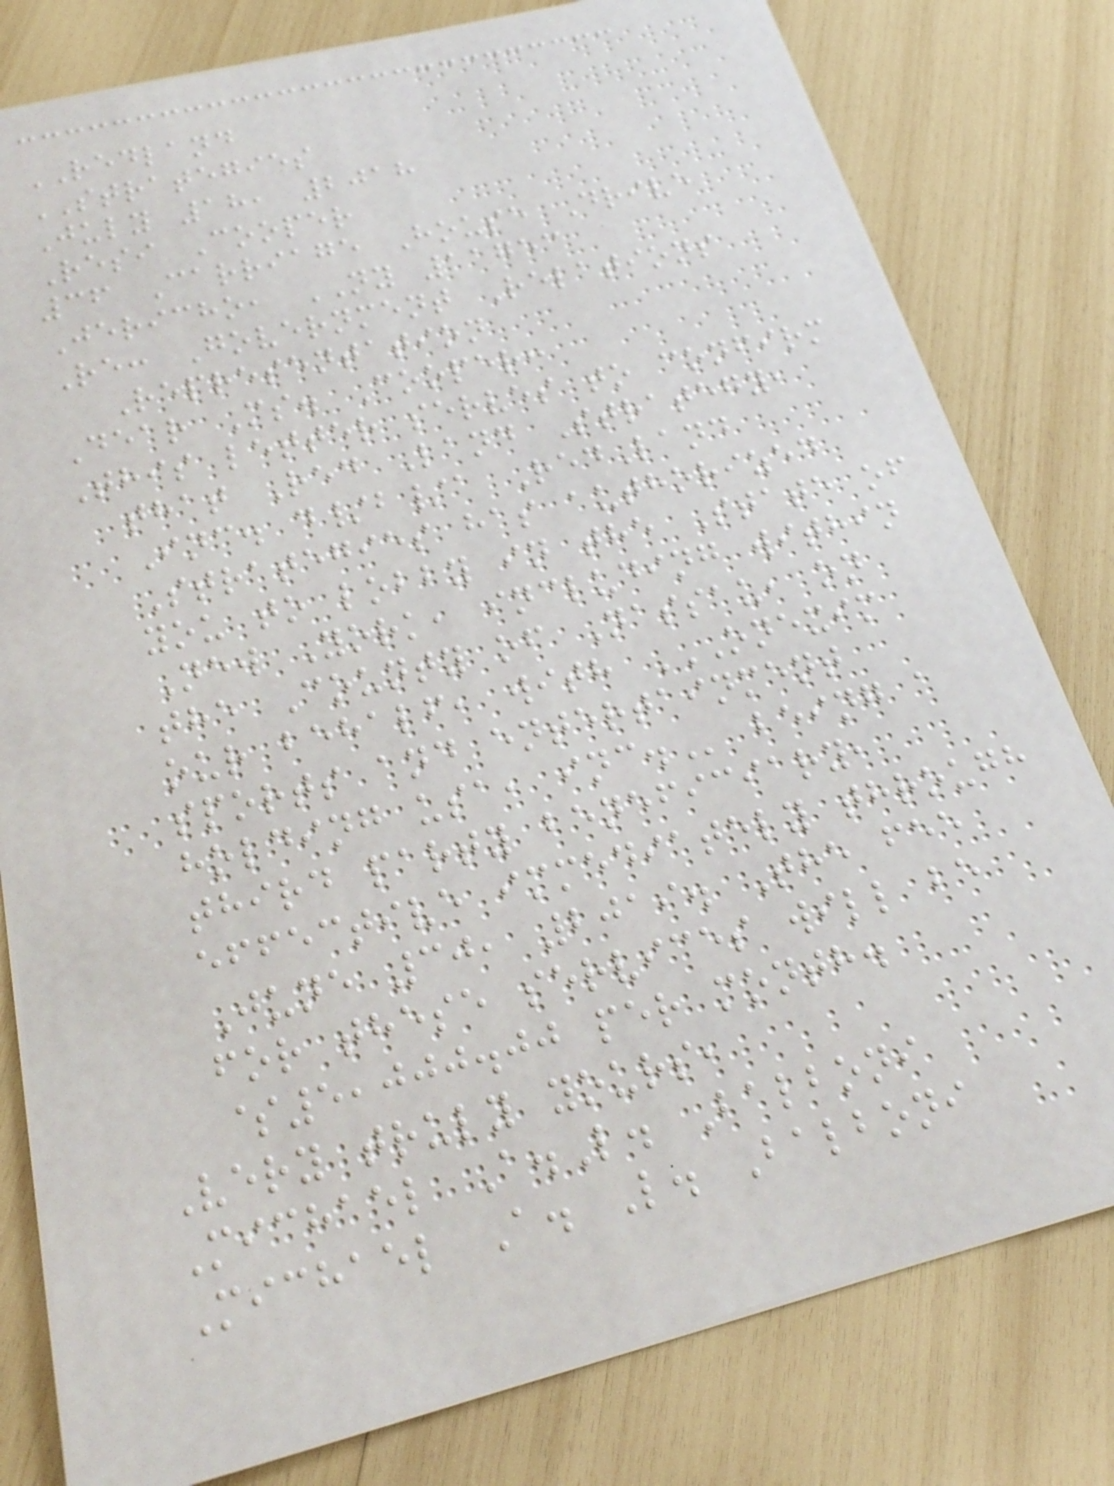REDLAND
STRATEGIES
July 18, 2018
Resi Cooper
36 Carriage House Drive
Jericho, NY 11753
Re: Government Relations
Representation
Dear Ms. Cooper:
This letter serves to confirm
that Red Land Strategy,
Inc. d/b/a RedLand
Strategies has authorized
you to lobby in the State of
New York, including within
the County of Nassau, on
our behalf, with ONEXIM
SPORTS AND ENTERTAINMENT
HOLDING USA, INC. being a
third party beneficiary,
effective immediately through
June 30, 2019. The fee
for these services will be
$5,000.00 per month.
Very truly yours,
Michael A.L. Balboni
Michael A. L. Balboni
